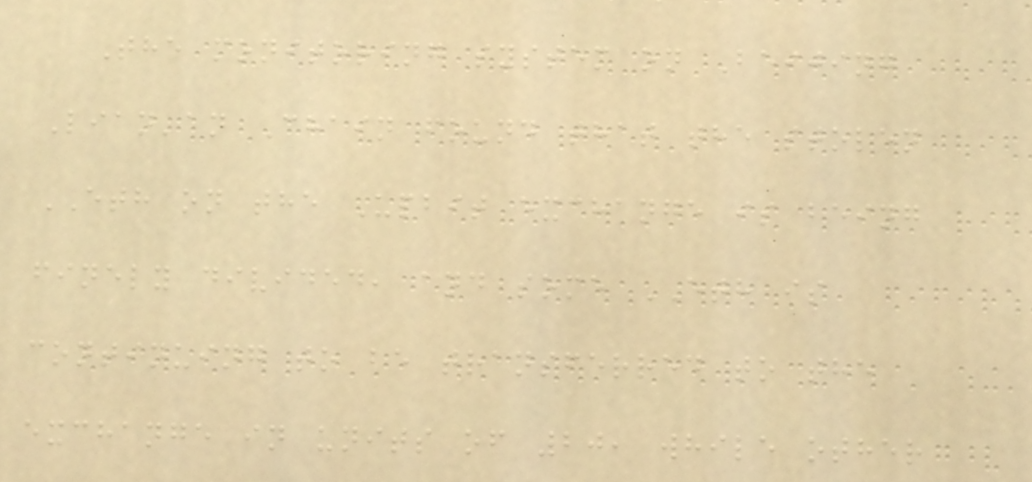The monitoring system on Beijing
Lian'an Chain found that the stolen
ETH on the Upbit exchange is being
finely divided, and some ETH is
continuing to be transferred to the
exchange in units of 20, while other
